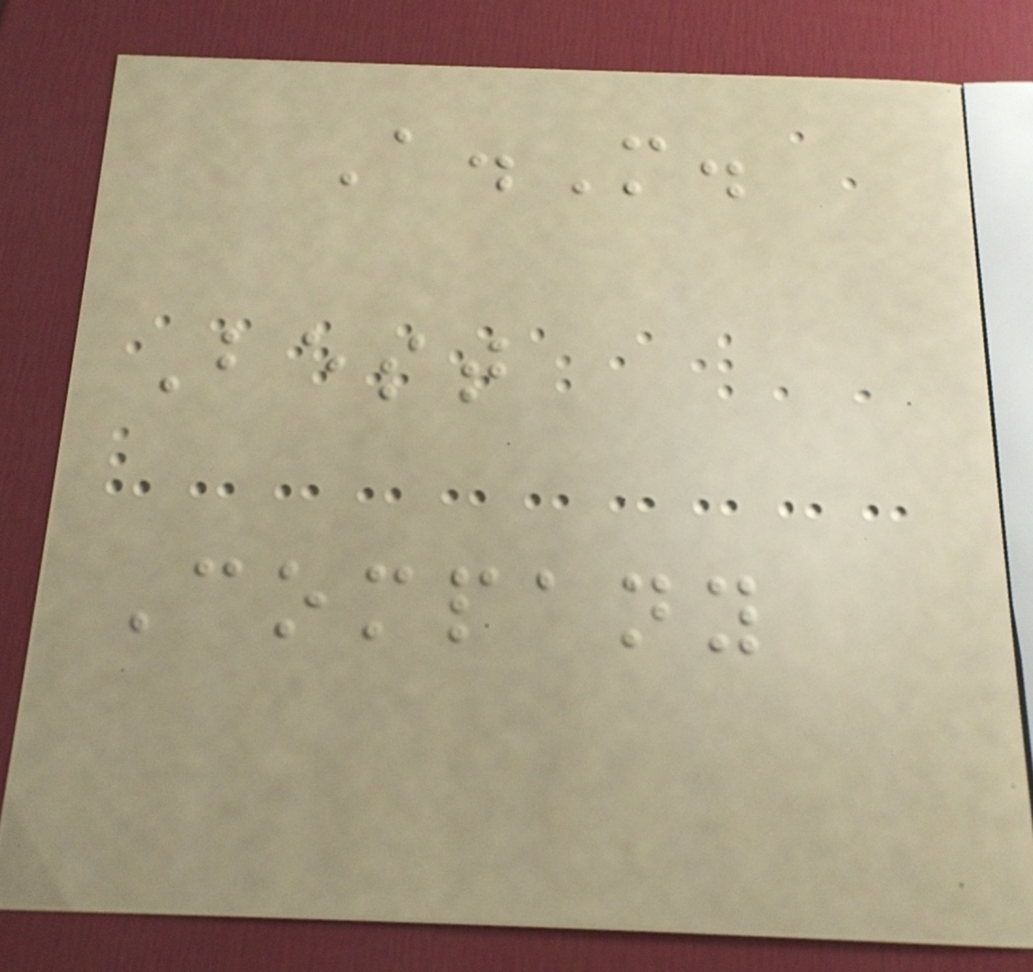A.M.
Best
Company
